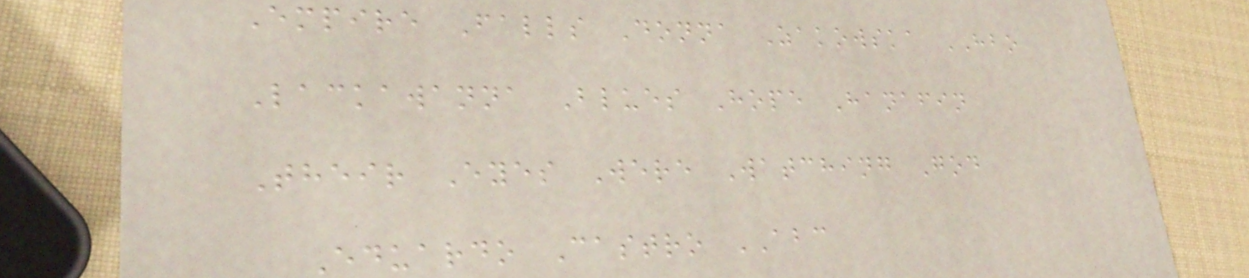Empire Falls Donna Zakowska HBO
Lackawanna Blues Hope Hanafin
Their Eyes Were Watching God
Eduardo Castro ABC
